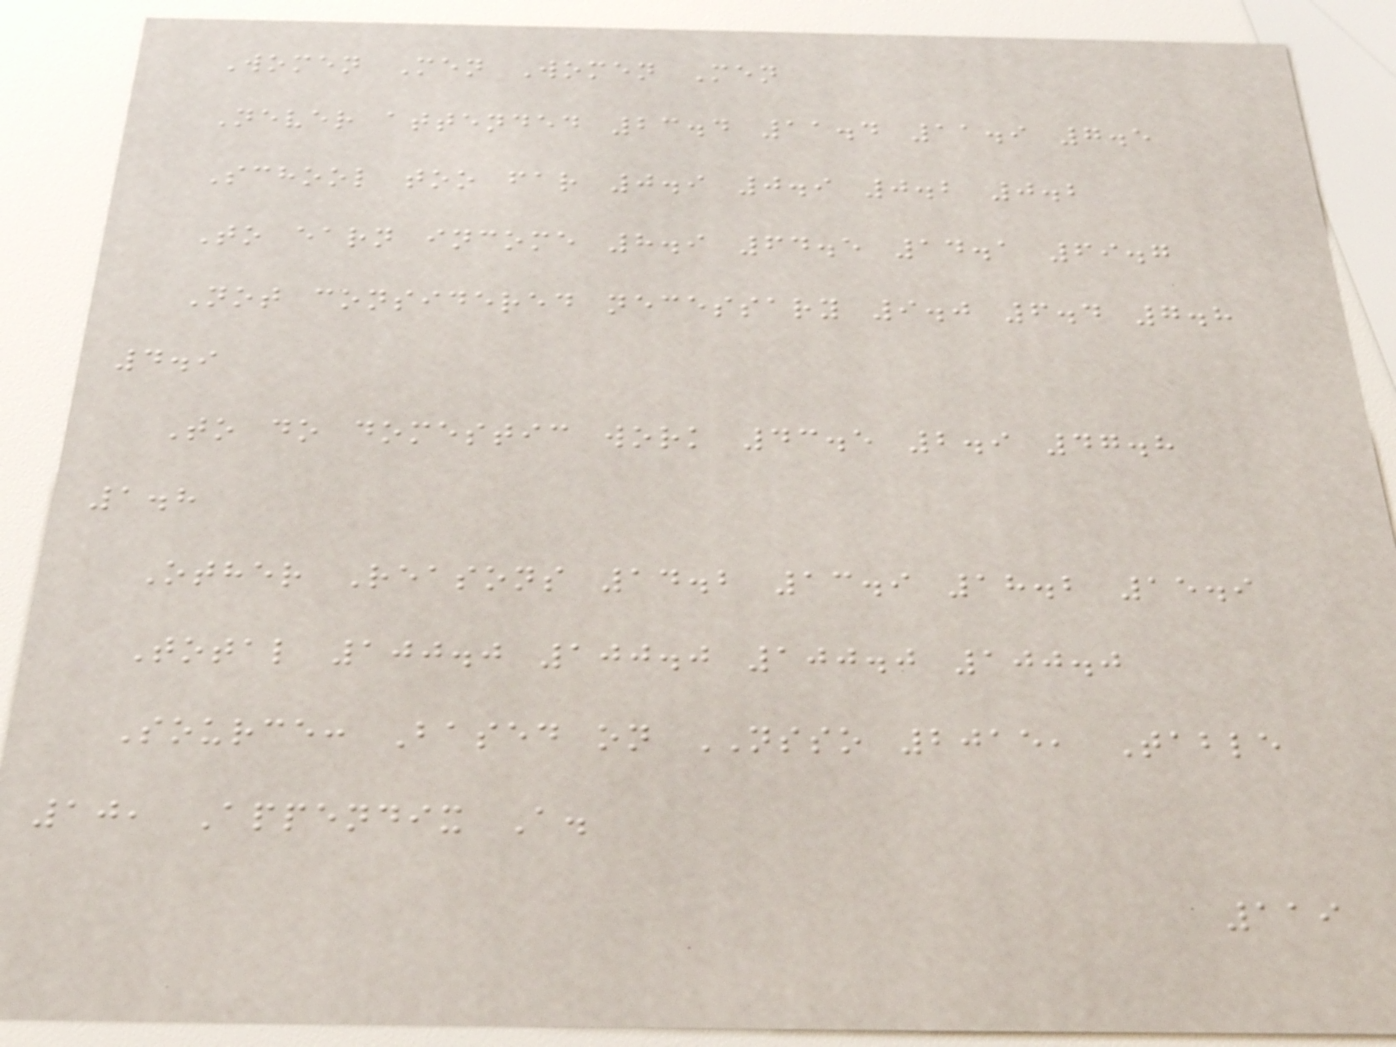Women Men Women Men
Never attended 23.4 11.4 11.9 7.5
School too far 0.9 0.9 0.2 0.2
To earn income 8.9 64.5 14.1 69.7
Not considered necessary 9.0 6.4 7.8
4.9
To do domestic work 43.5 2.9 47.8
1.8
Other Reasons 14.2 13.9 18.2 15.9
Total 100.0 100.0 100.0 100.0
Source: Based on NSSO 2015, Table
10, Appendix A.
119
